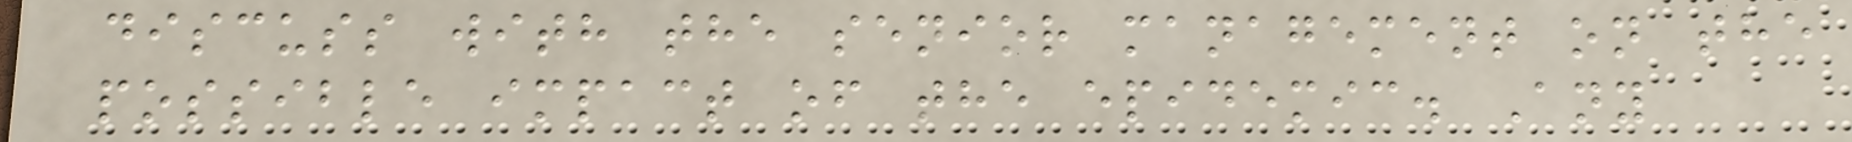discuss with the senior management on the
possible impact of the epidemic. Any
